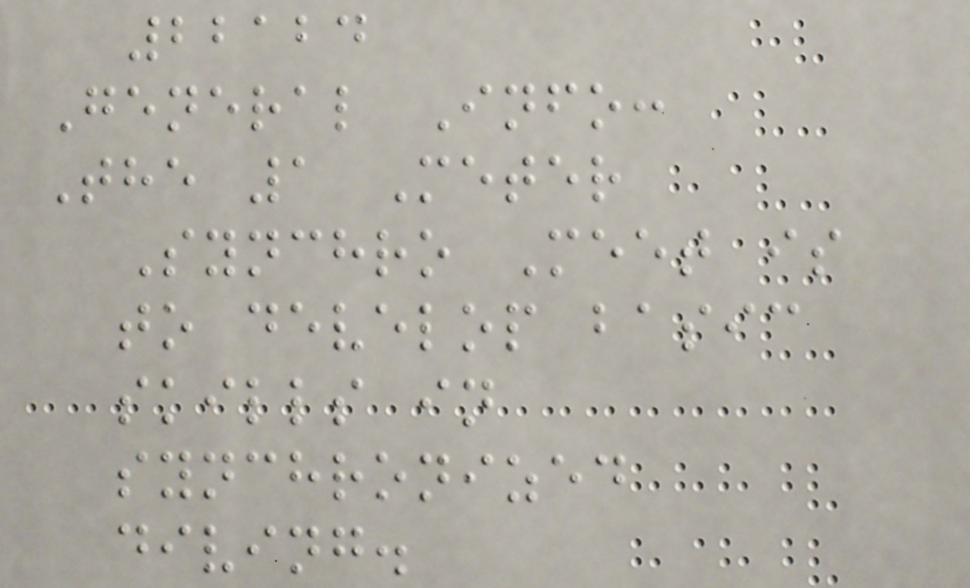22124
General Info:
The 1 Meter
Synchro Meet is
to develop basic
skills in
synchronized
diving.
